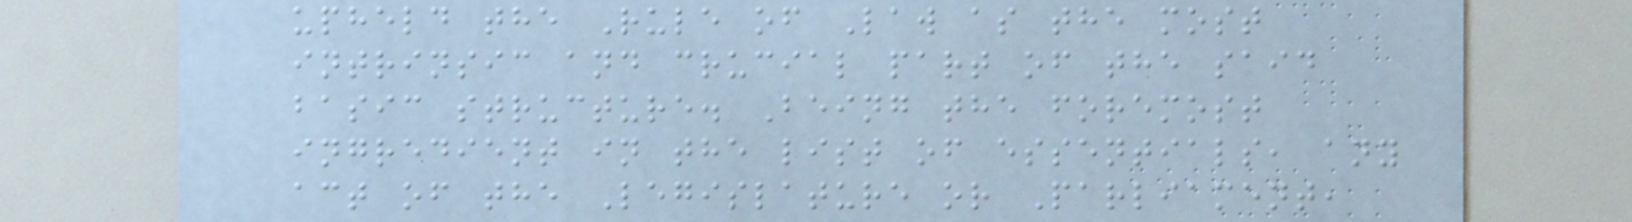upheld the Rule of Law as the most
intrinsic and crucial part of the said
basic structure. Being the foremost
ingredient in the list of essentials, any
act of the Legislature or Parliament,
